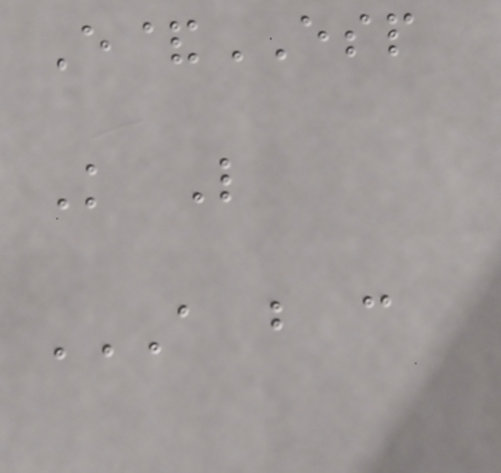E&ESP
K L
A B C
